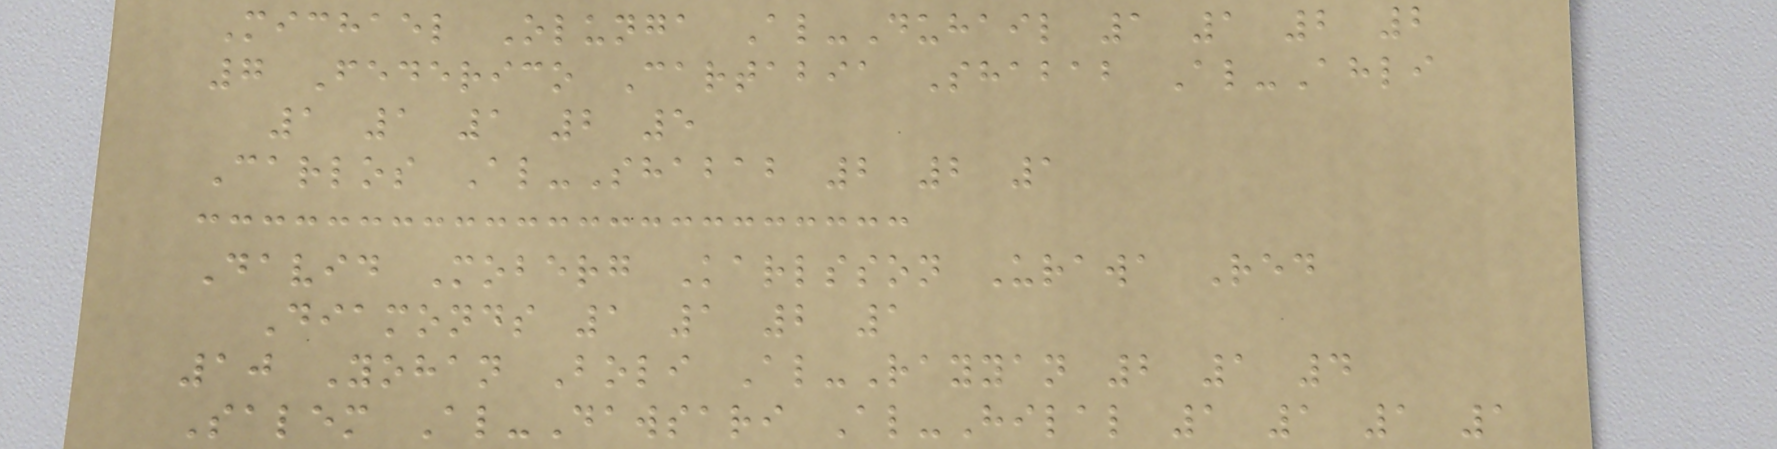Michael Olunga Al-Duhail 1 1 2 2
7 Federico Cartabia Shabab Al-Ahli
1 1 1 2 5
Carlos Al-Shabab 2 2 1
David Moberg Karlsson Urawa Red
Diamonds 1 1 2 1
10 Yohan Boli Al-Rayyan 2 1 4
Salem Al-Dawsari Al-Hilal 1 1 1 1
